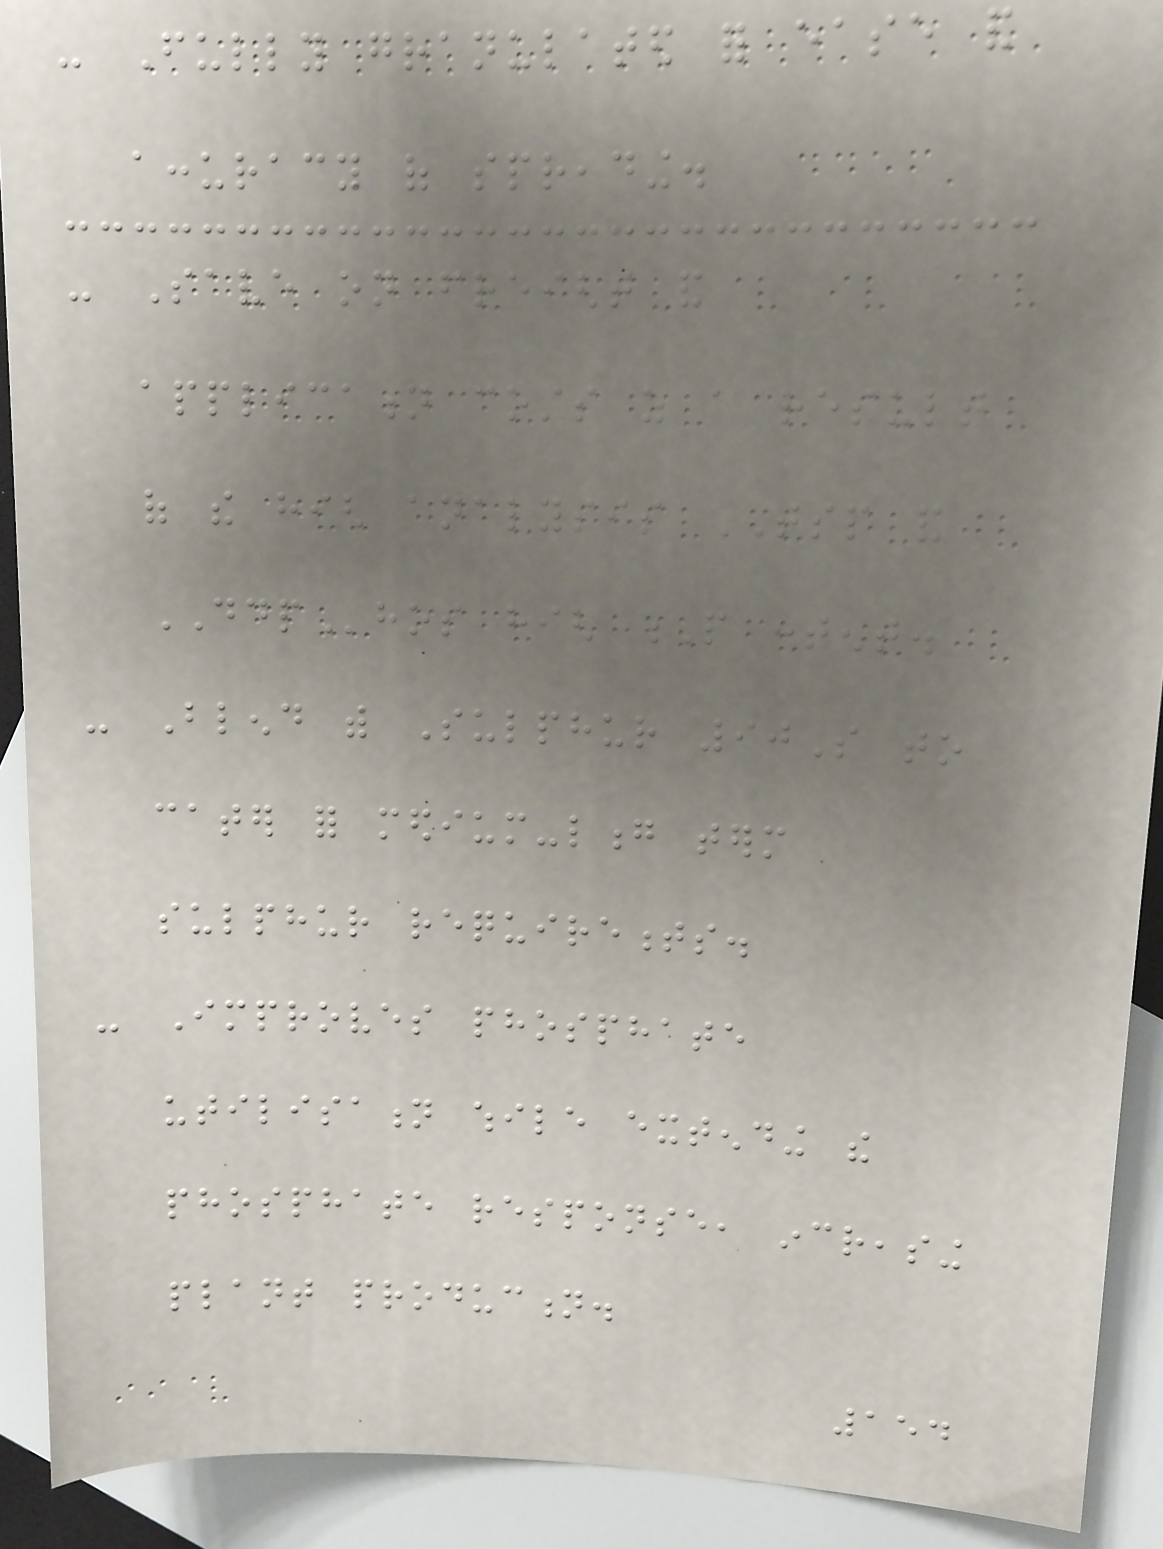- Fully granulated for ease and
accuracy of spreading.
- Save on freight and
application costs as a result
of the high analysis TSP and
DDPhos high P content.
- Blend with Sulphur 90S to
cater for medium-long term
sulphur requirements.
- Improves phosphate
utilisation while extending the
phosphate response, increasing
plant production.
154
